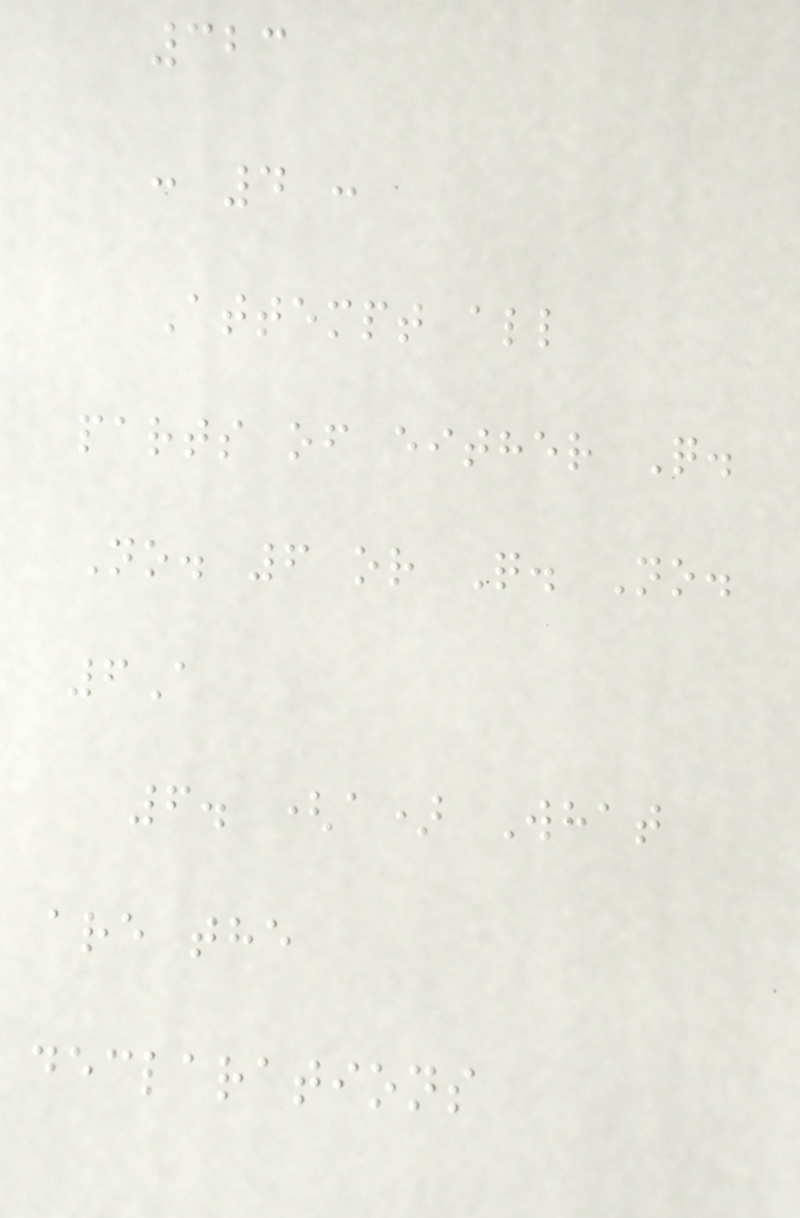323
: 4 :
Attempt all
parts of either Q.
No. 6 or Q. No.
6A
6. (a) What
are the
declarations
